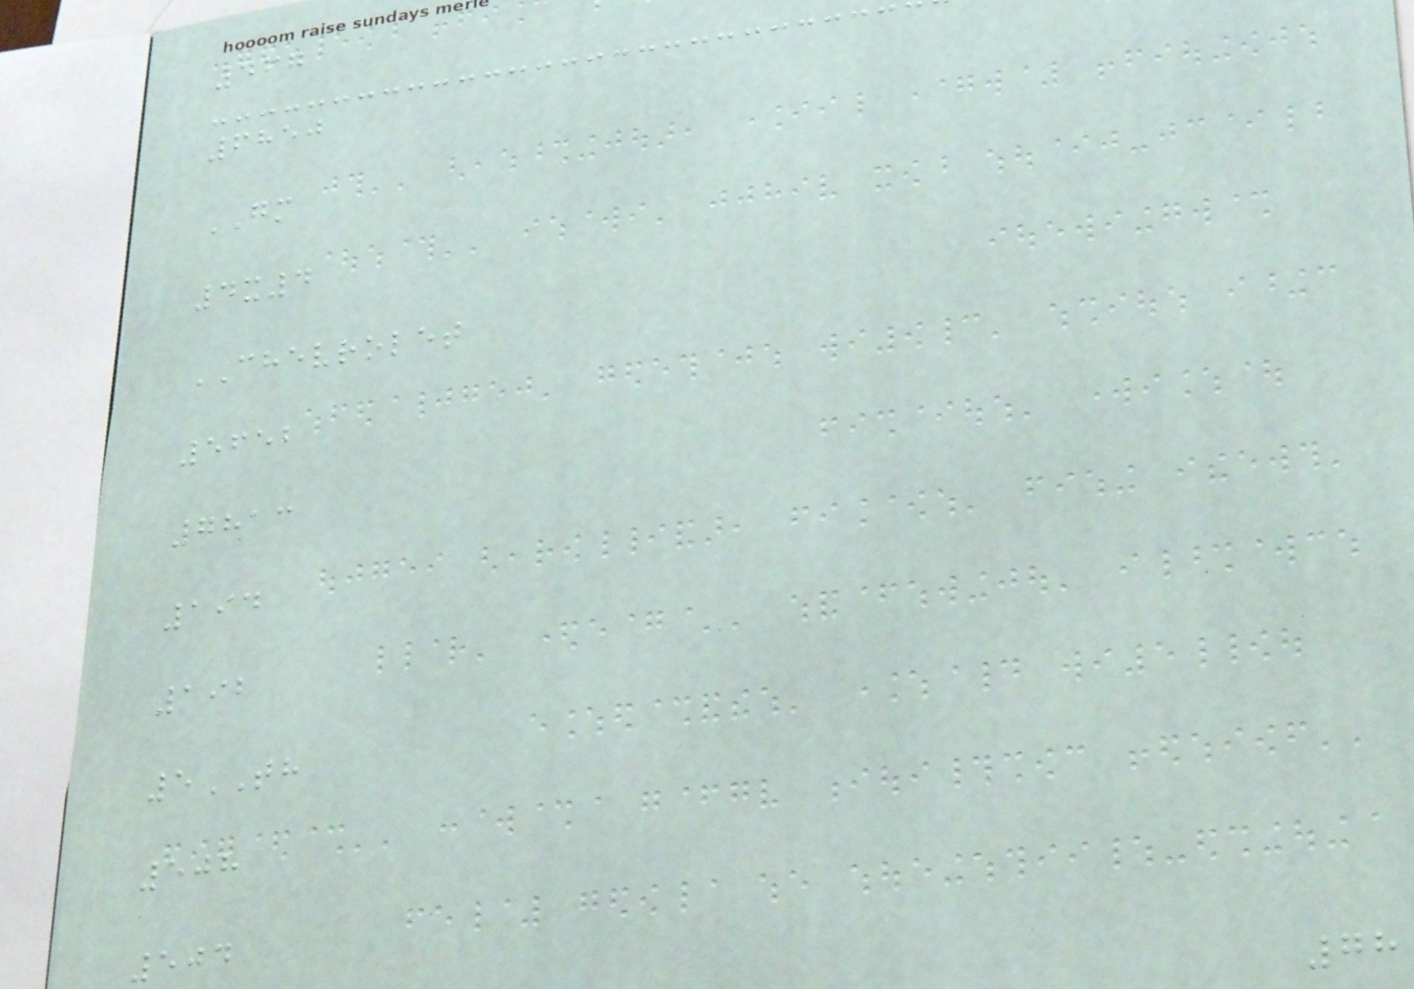467
6850
GM
4x4
CHEVROLET
5652
7813
194
192
5TH
508
504
78
